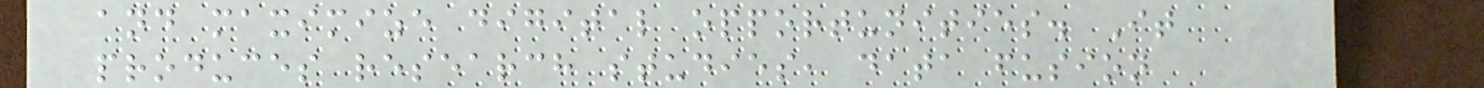and maximize digital opportunities. It
produces research studies, data fusion
